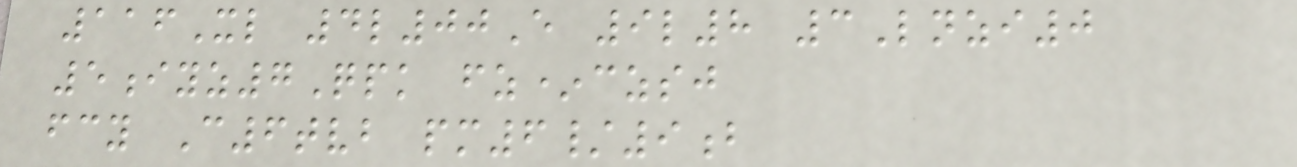116Xl 4l00E 9l8 3Lnzi0
5iyz7Qpk fz*czsj
fcy C6tvb pm6/9b
